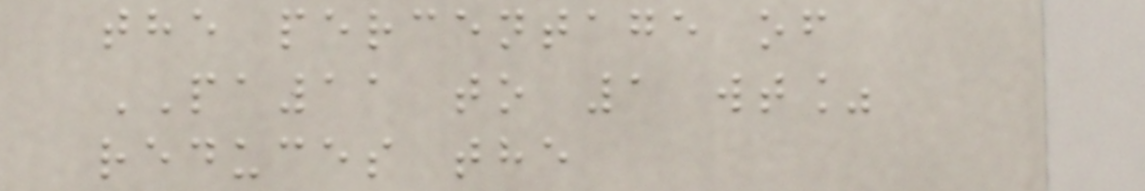the percentage of
PA11 to 1 wt%
reduces the
